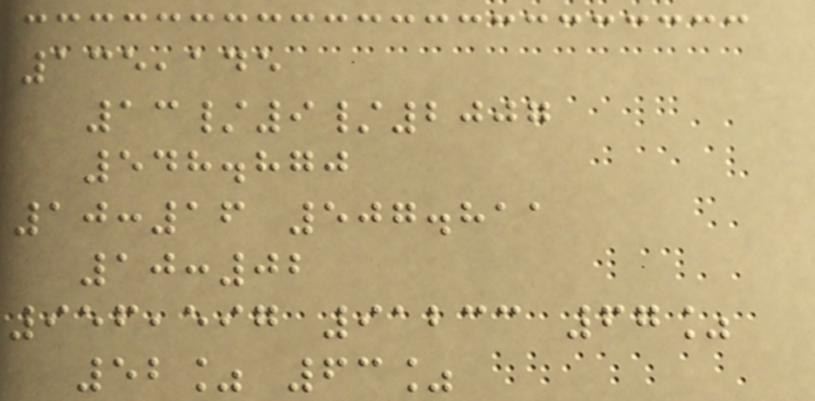135,145
13/9/2007
548.870
10:16 507.811
10:02
956,597 91233 67%
52% 63%
